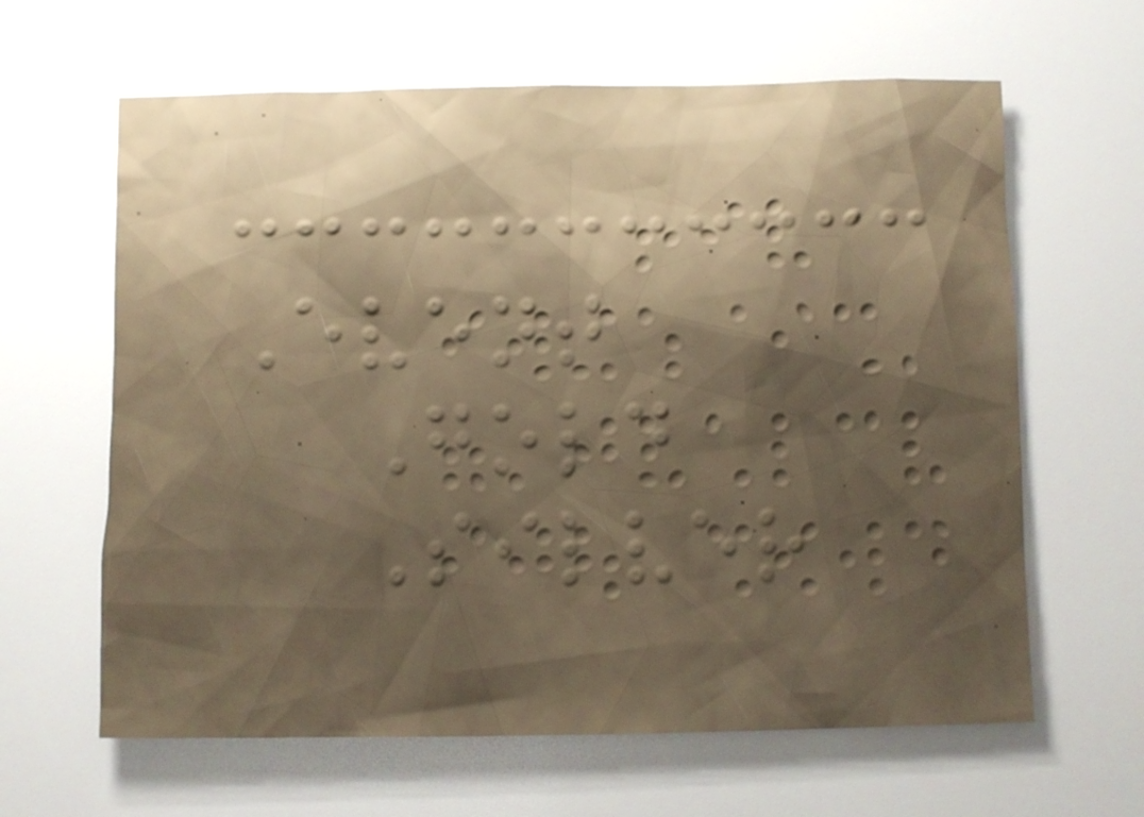Event
Gold
Silver
